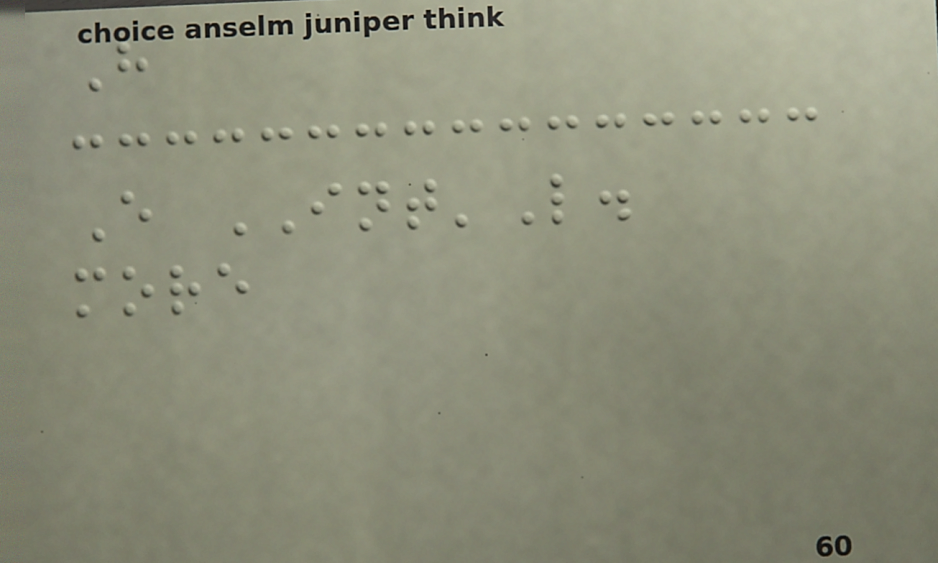H
E INT'L.
more
